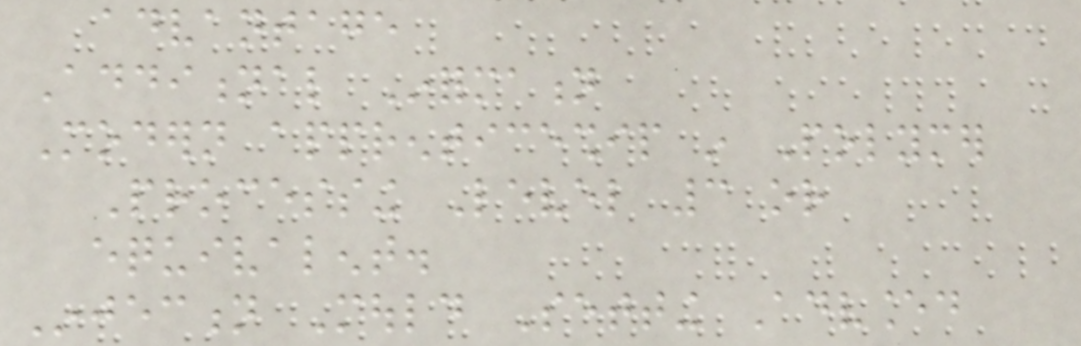advantage
Additional Information
Modern apprenticeship in Polymer
Processing Level 3 or
equivalent.
Injection Mould Setting Advanced
